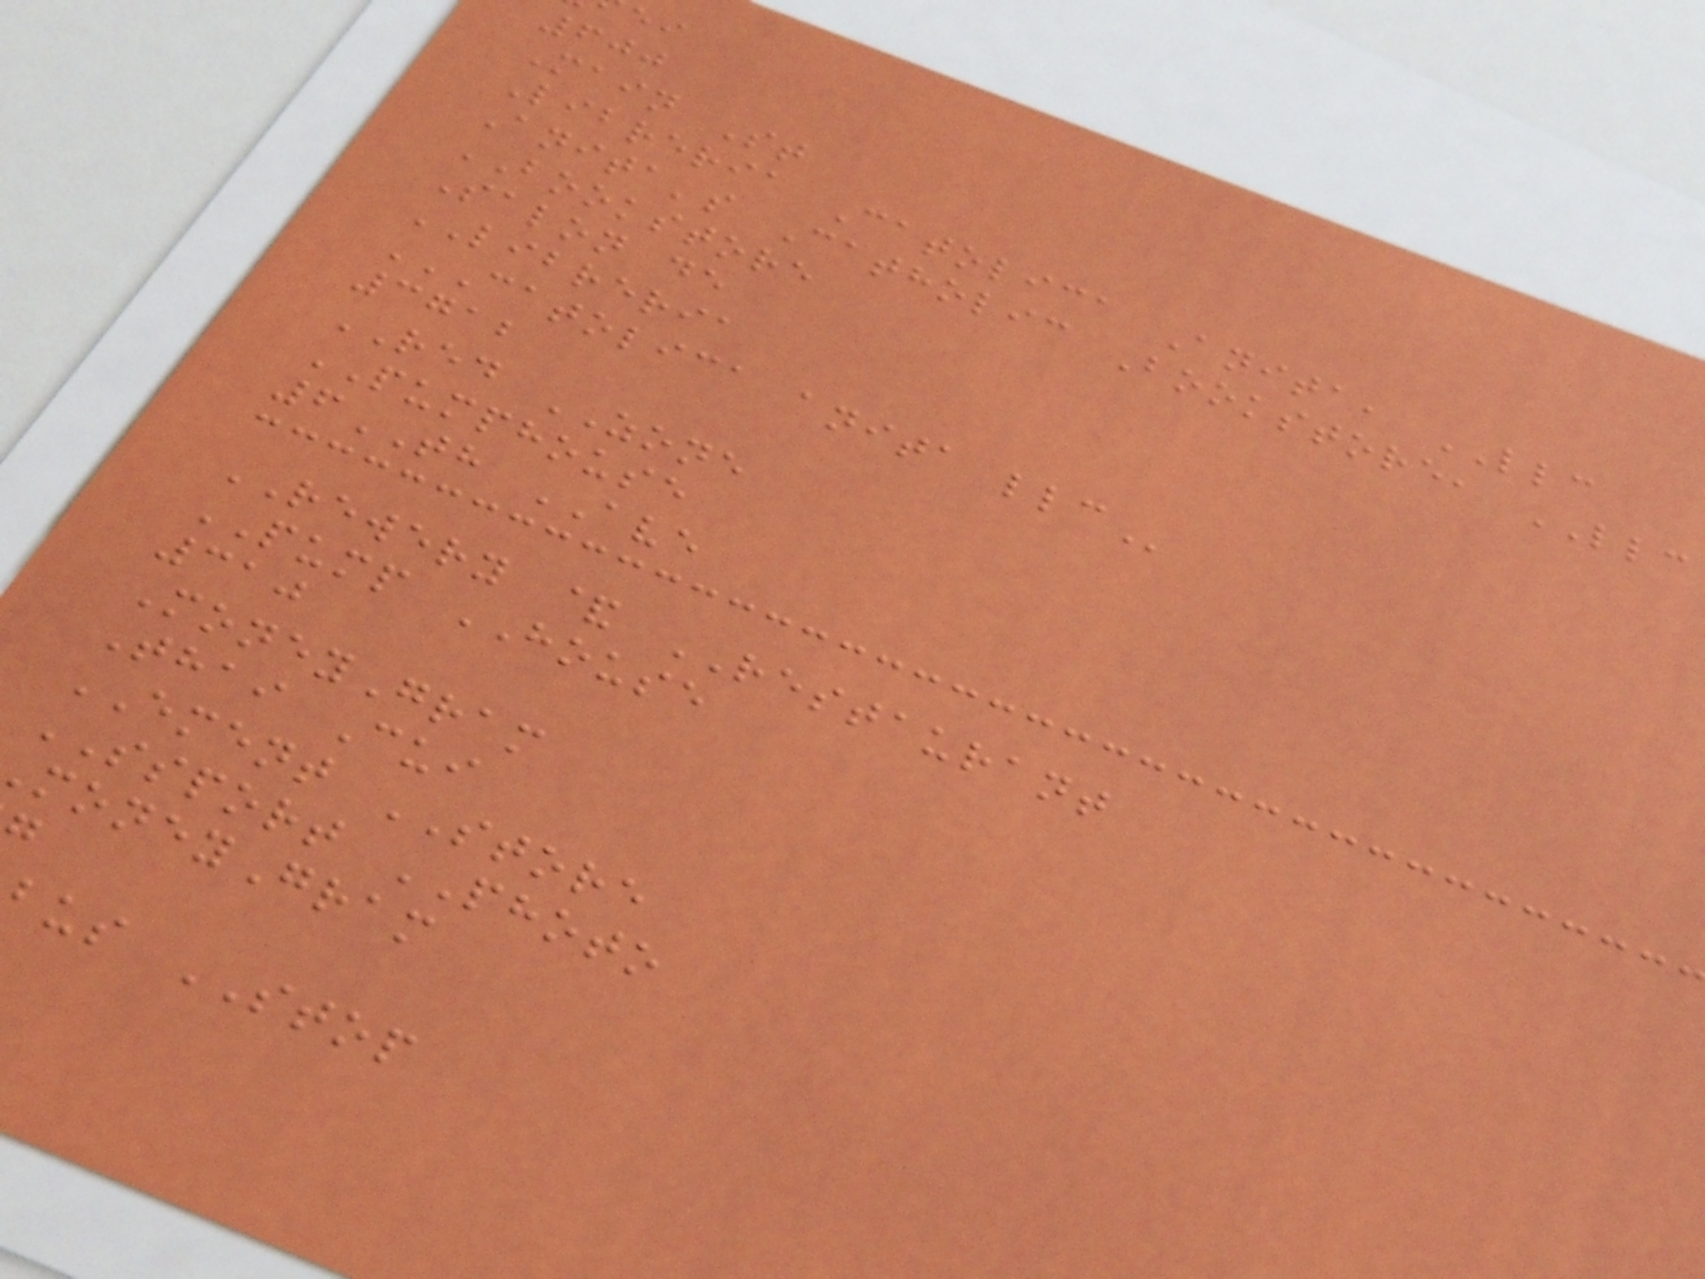600
Main St
Libreria Catolica Anita, LLC
Anita's Catholic Bookstore, LLC
BOOKSTORE
Salon de
LIBRERIA
CATOLICA ANITA LLC
3712
RED ZONE
PUMPHOUSE
6TH AVE
REWERY & RESTAURANT
PUMP HOUSE
310
MoneyGram
Thai Cui
EMENT STORE
SSPORT PHOTO
oneyGram
bus STOP
